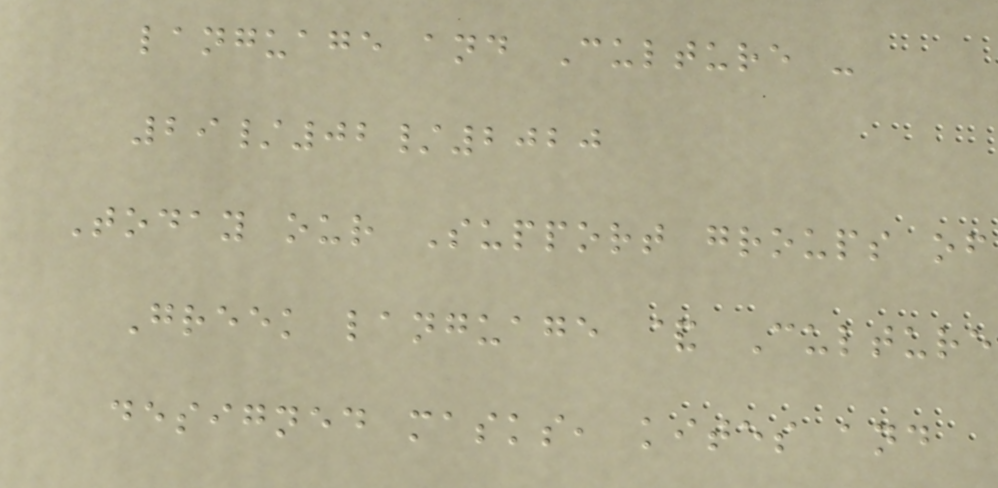language and Culture -
29/02/2020
Today our Support groups of
Greek language & Culture
designed masks, kites and
